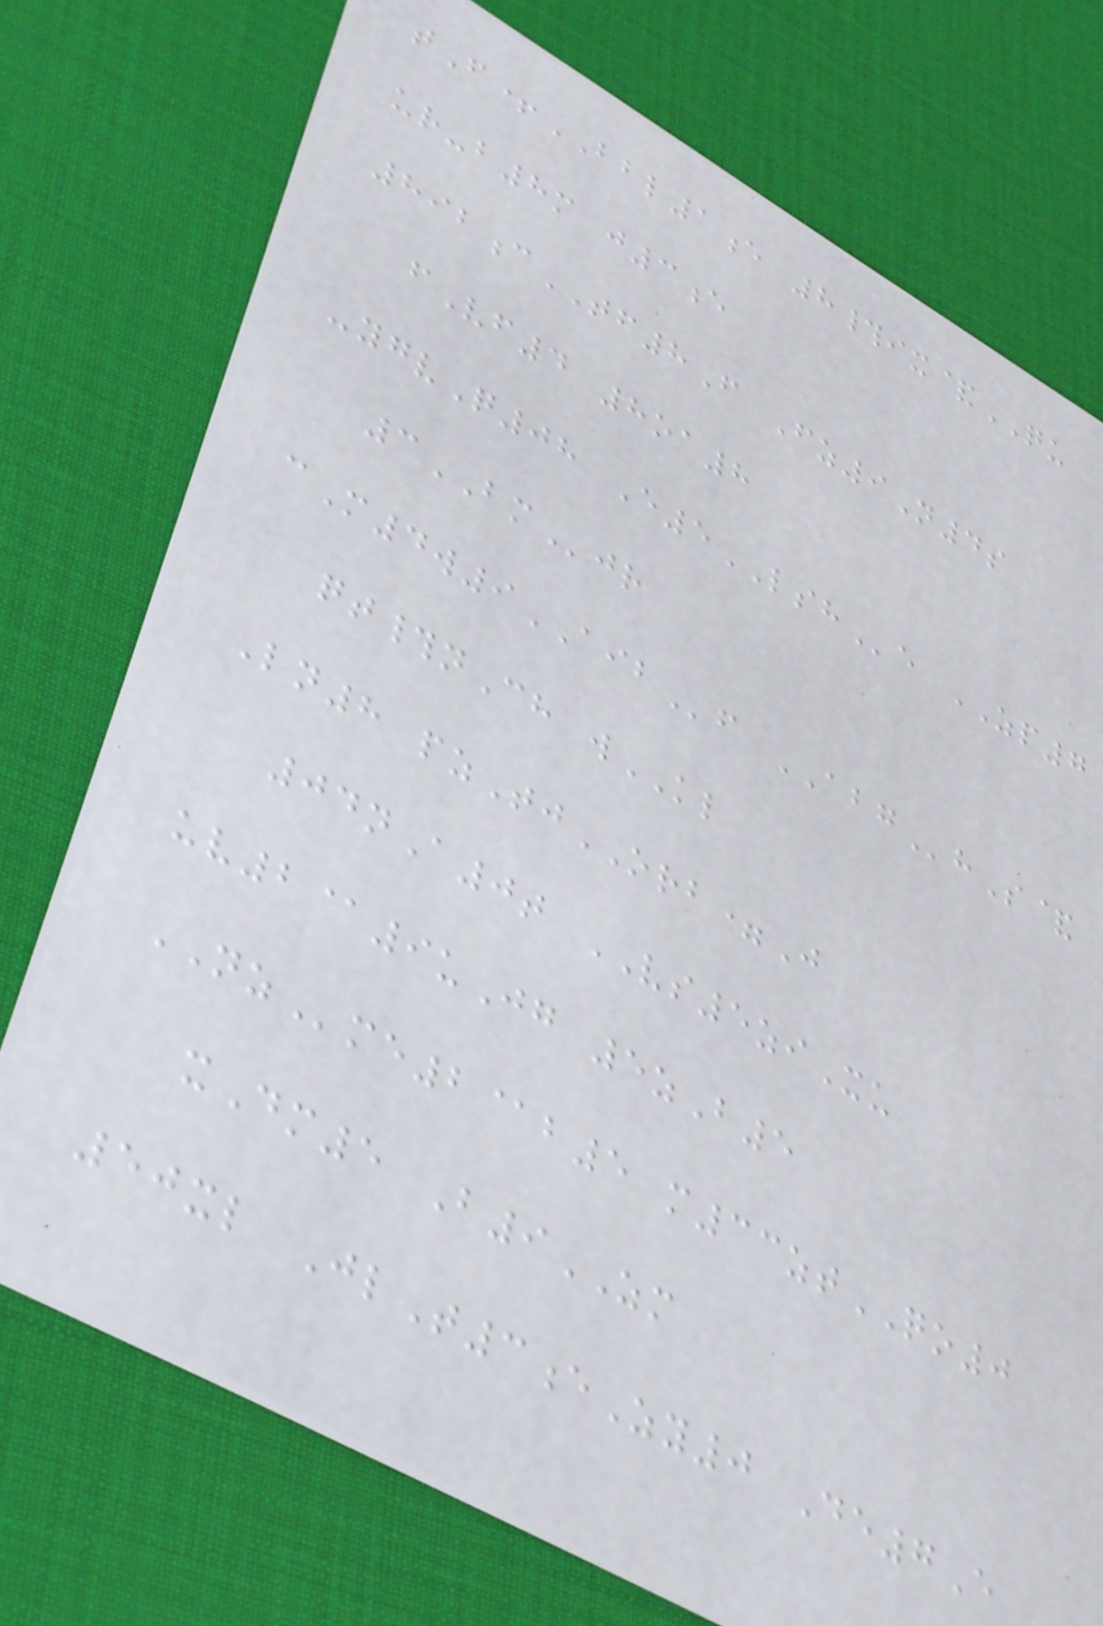tF+BBL1e 8#ix&QU
ur-b8m j3e
892cTF8F Fz9N4s
fVf4 8oa8
-ygvQ08 E5LSHe ZP7
3BMjr
cM4w9AIBf ABGhS&
qt#nCh wKL
Ln8 pzTjORB=J
04nA0t VS5ziXu
uv2@9uJg 5zB5
NZme2@b5 m33ztQO0
xDm5 B9ZM
50xl JlT3eZy0 De7E
